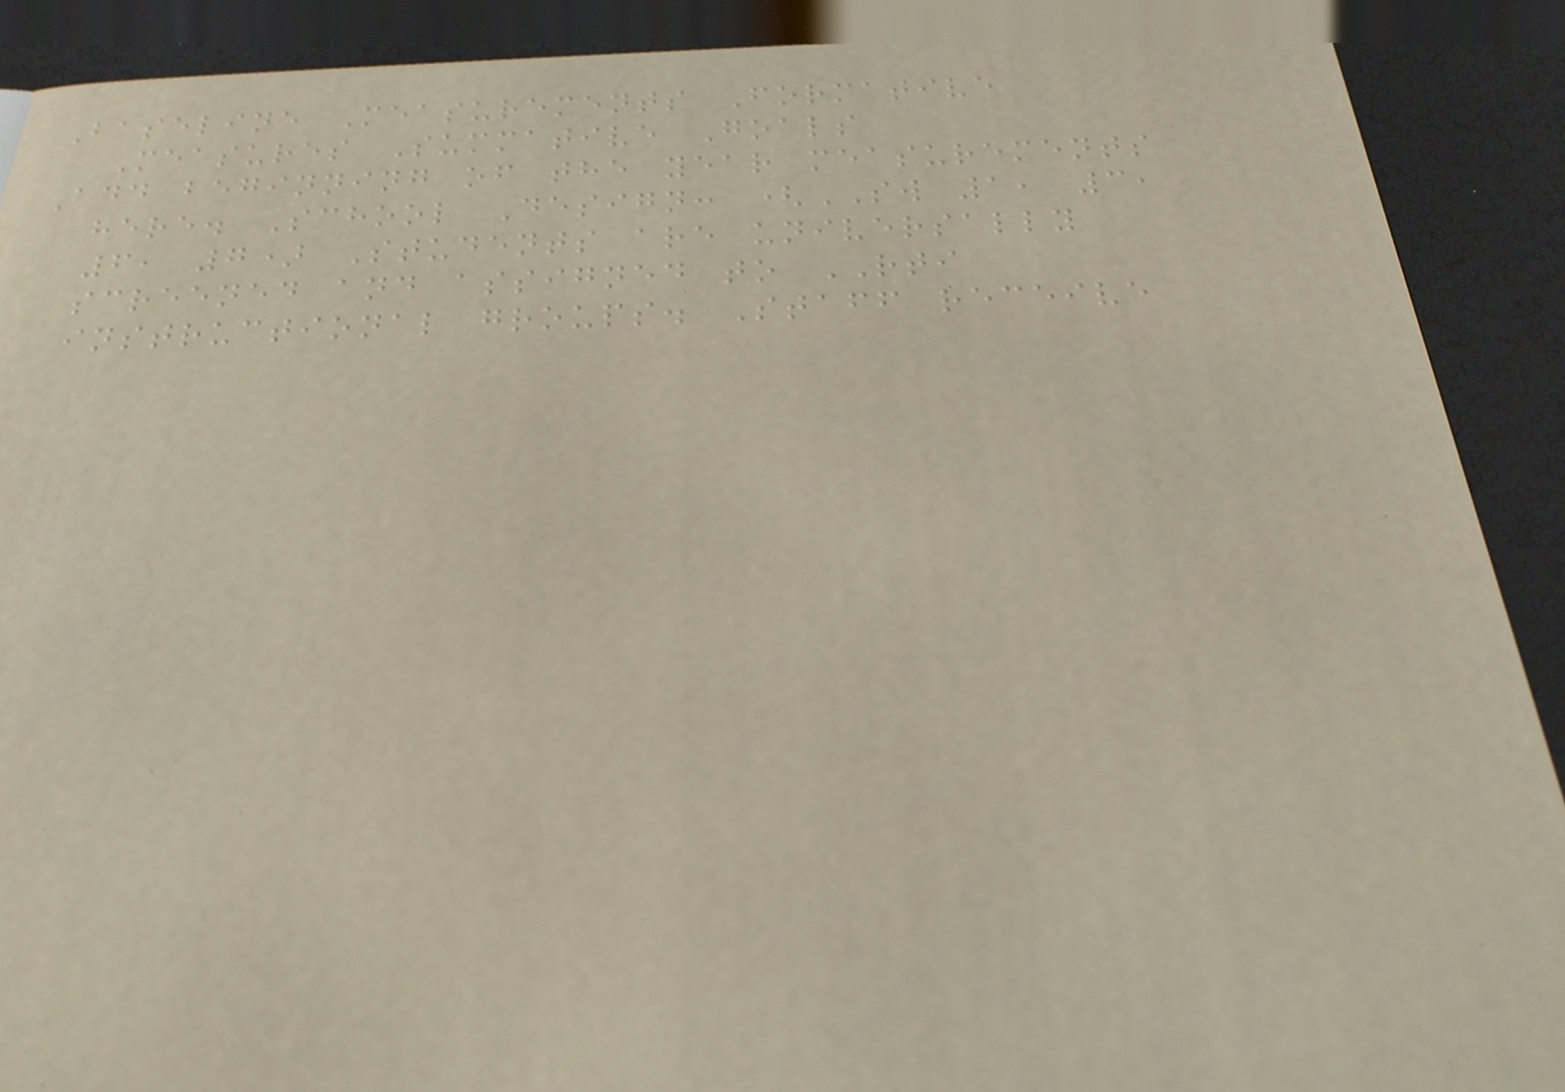Baseline Measurements Formative
Measures Summative Goals
Add beginning of the year measurements
here. School Design: (SW 1, 3,
6, 7) Students are universally
screened and assigned to RTI
instructional groups. Staff receive
